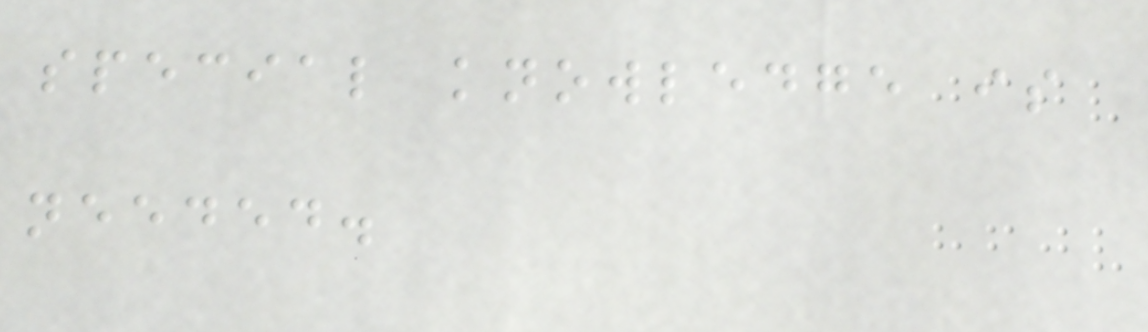special knowledge is
needed.
